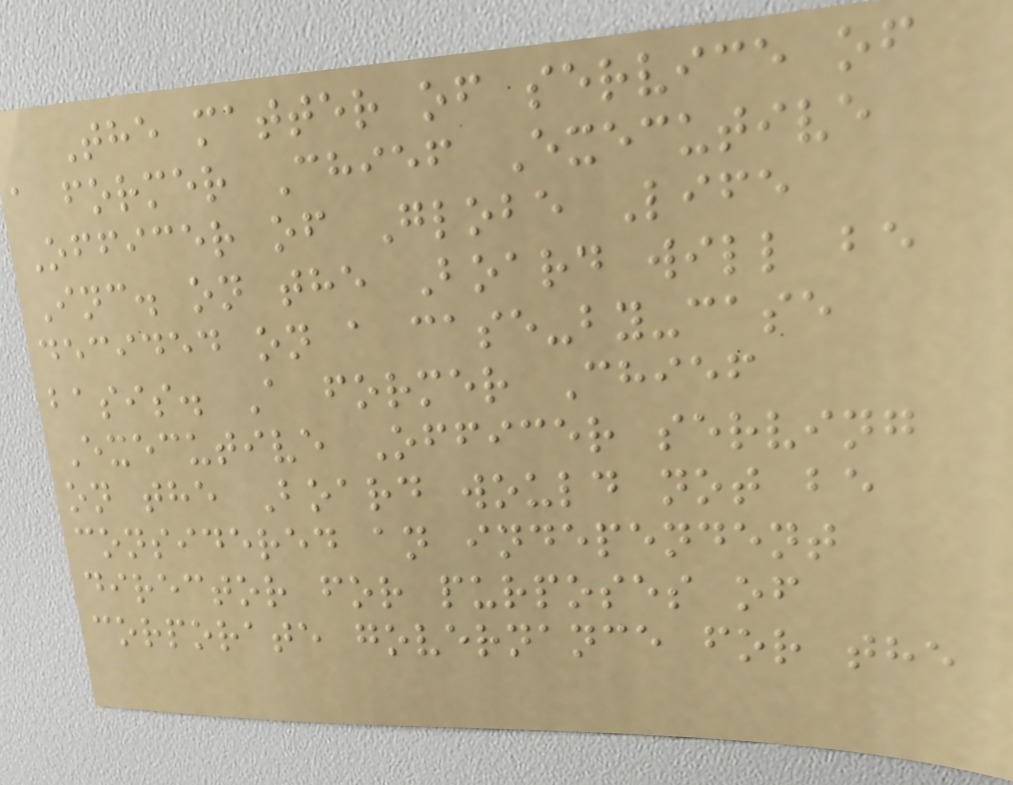The matter of service of
a former Chief Executive
Officer of Globe Life
Inc. on the Board will be
decided on a case-by-case
basis. A former Chief
Executive Officer serving
on the Board would not be
considered an independent
director for purposes of
corporate governance for the
